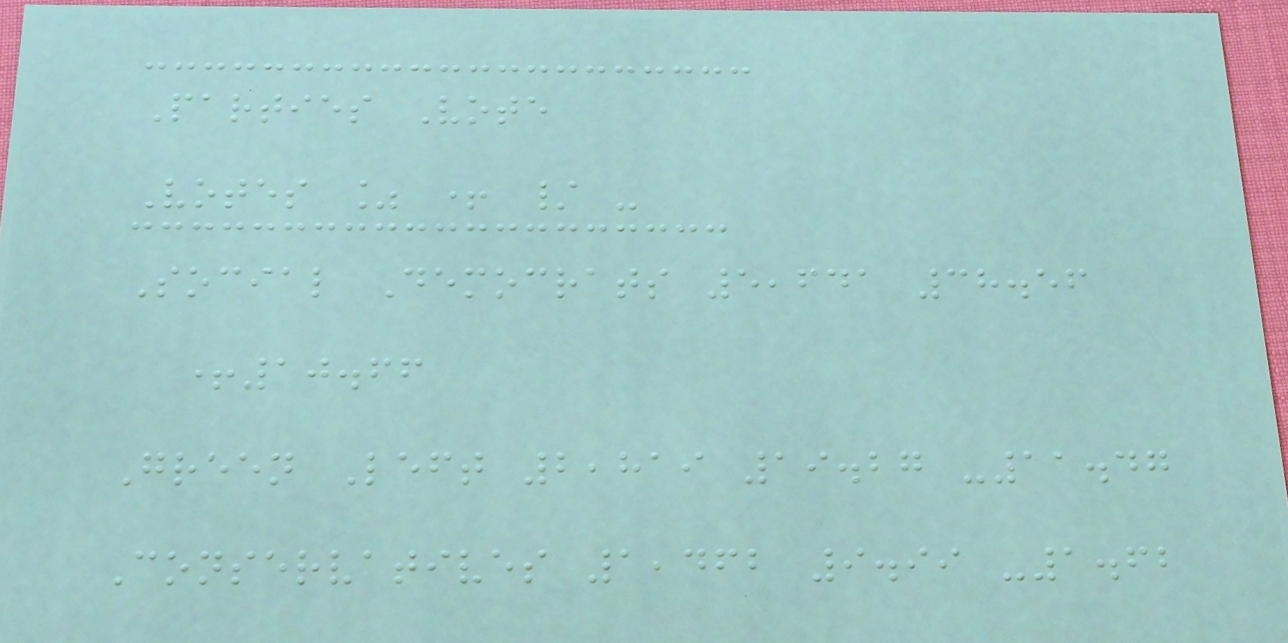Parties Vote
Votes % + / -
Social Democrats 5,641 38.56
+10.66
Green Left 2,819 19.27 -11.47
Conservatives 1,462 9.99 -1.62
